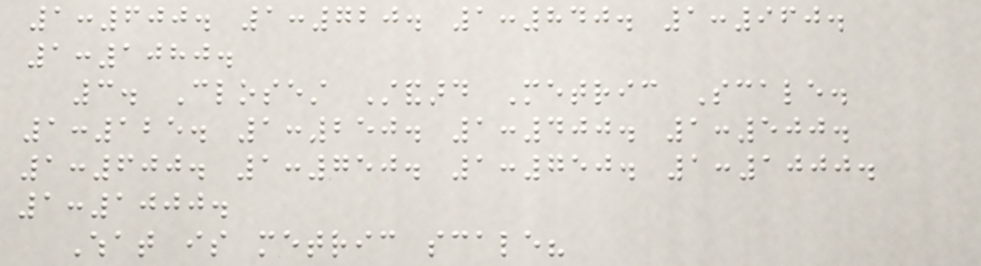1:600. 1:720. 1:840. 1:960.
1:1080.
3. Closest Standard Metric Scale.
1:125. 1:250. 1:400. 1:500.
1:600. 1:750. 1:750. 1:1000.
1:1000.
What is metric scale?
